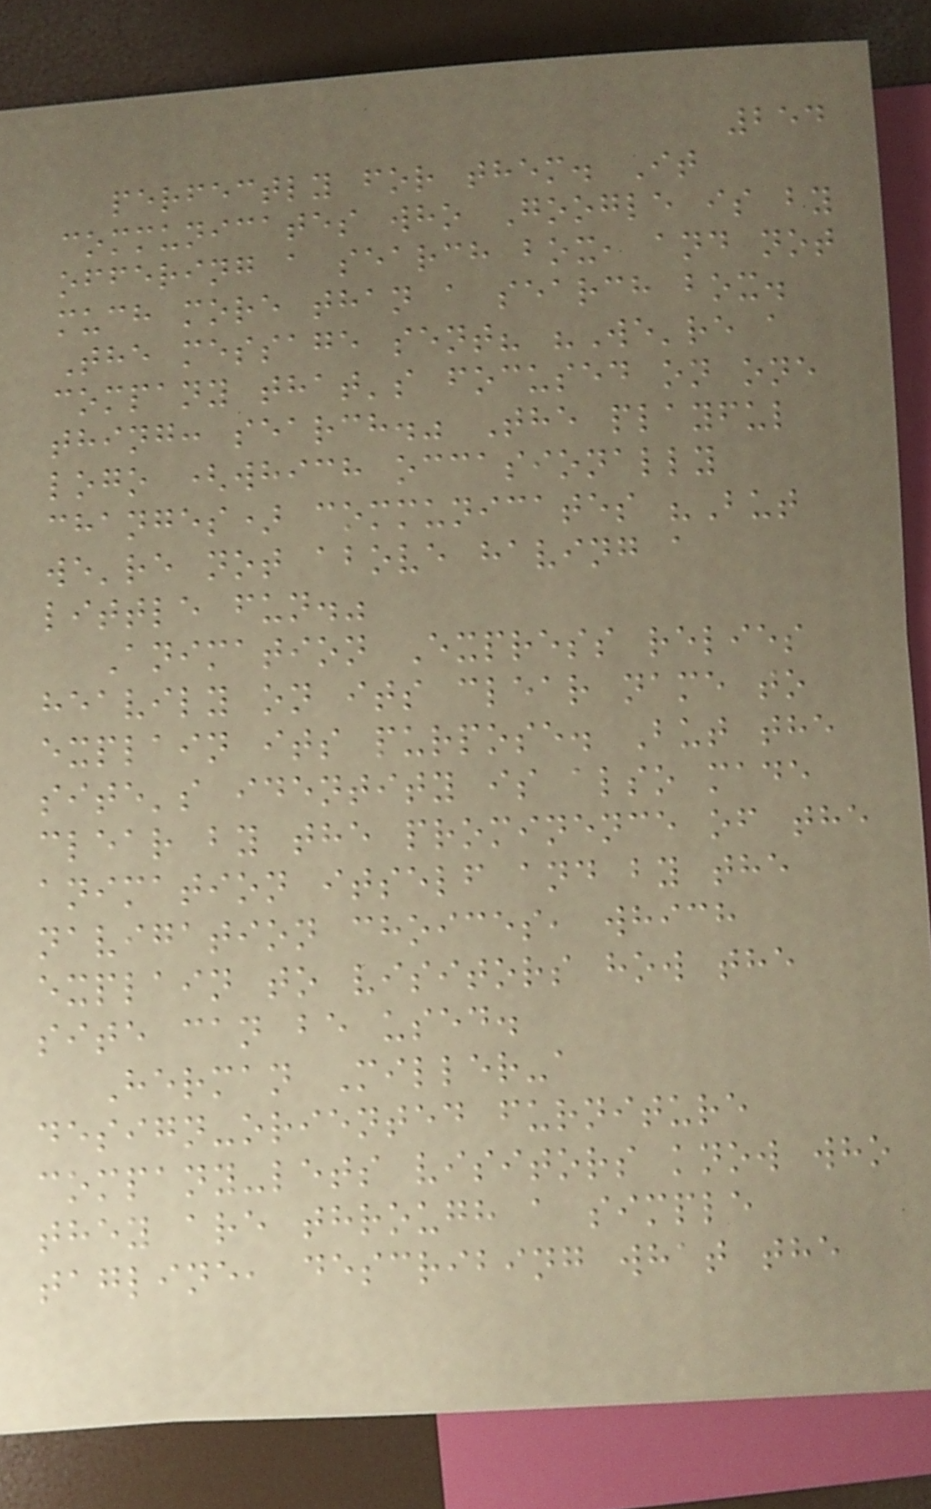254
perfectly for them. It
communicates who Google is by
offering a search box, and not
much more than a search box.
The message sent? "We're a
company that's focused on one
thing: search." The playful
logo (which occasionally
changes) communicates "But
we're not above having a
little fun."
Animation Express relies
heavily on its clear name to
explain its purpose. But the
site's identity is also made
clear by the prominence of the
animation itself and by the
navigation choices, which
explain to visitors how the
site can be used.
Herman Miller-a
design-oriented furniture
company-lets visitors know who
they are through a simple
tagline, describing what the
